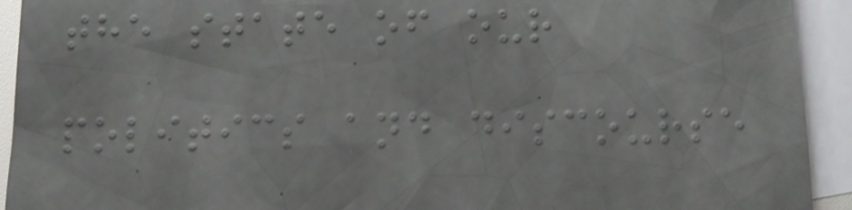the state of our
politics and discourse
